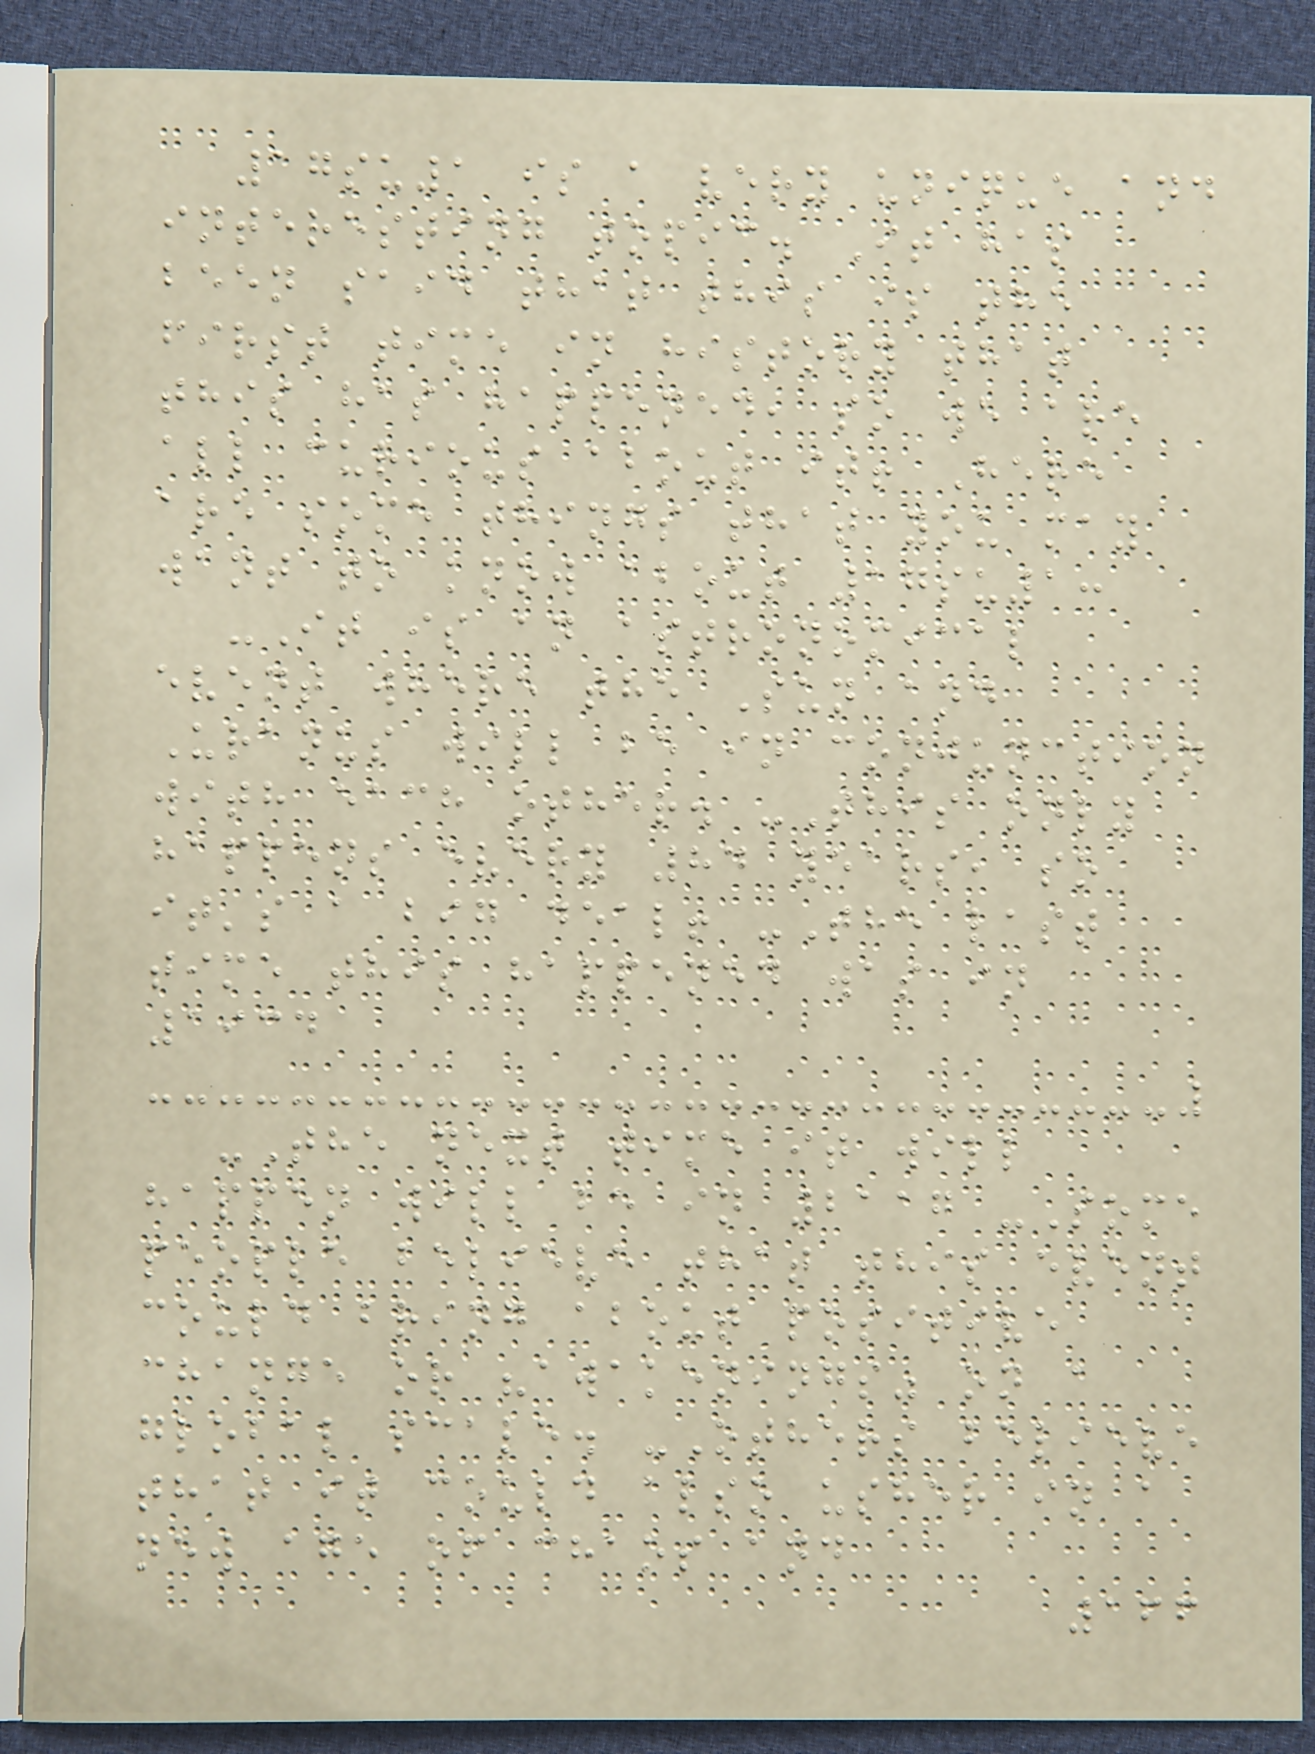17su1 is a very unique and
interesting topic. It has
been said that this is the
first time in history that
this has happened, so we are
all curious about it! Here
are some things that you may
want to know about 17su1:
-It is an astronomical
event where the Sun and
Uranus will be in conjunction
with each other. -This only
happens every 84 years, so
it's a big deal! -The last
time this happened was in
1934
-The next time it will
happen will be in 2117 -Some
people believe that this event
could bring about positive
change or "awakenings" on a
global scale. -Others believe
that it could also usher in a
new age of chaos and
166
